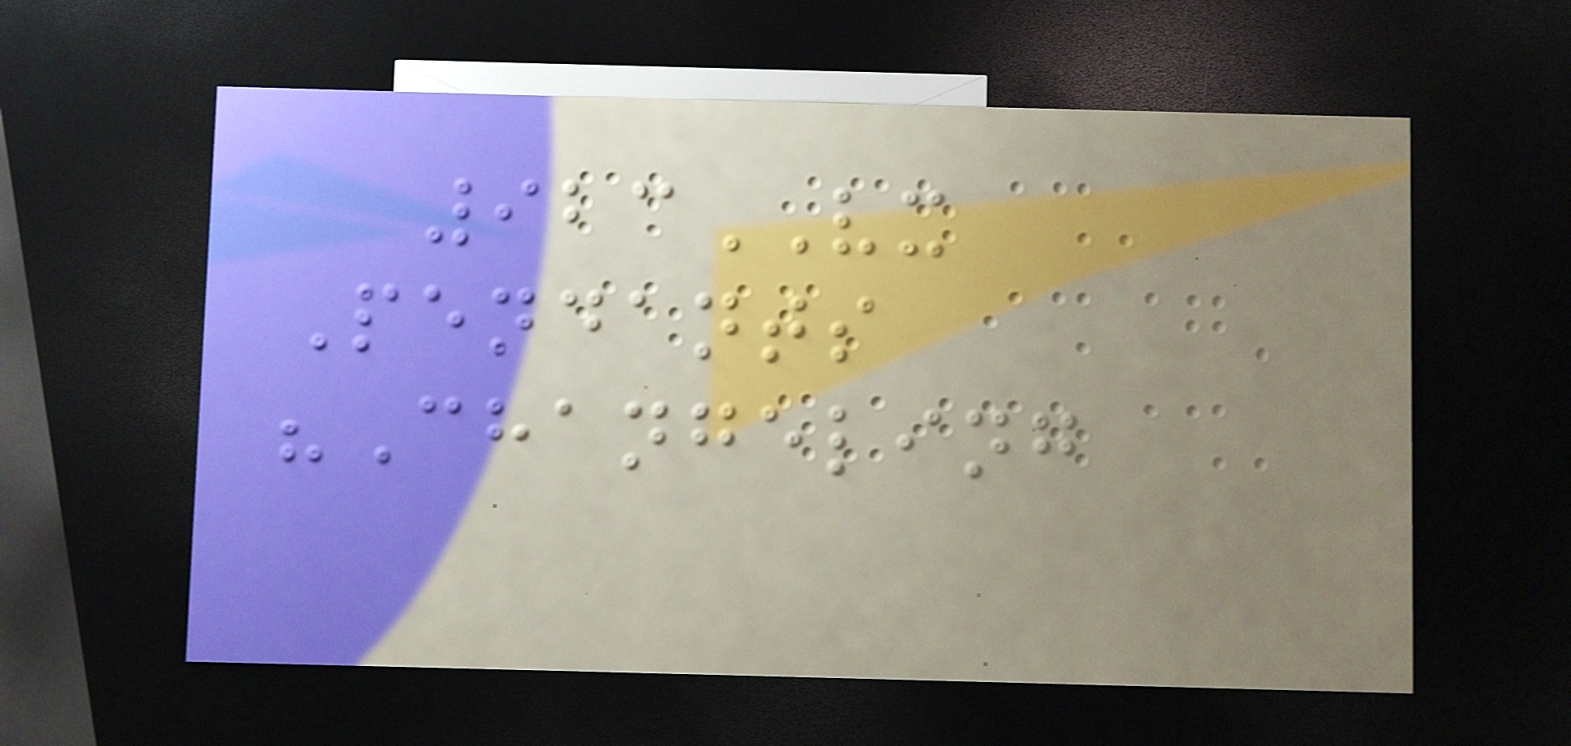923VX
Pendants
"Changeling
